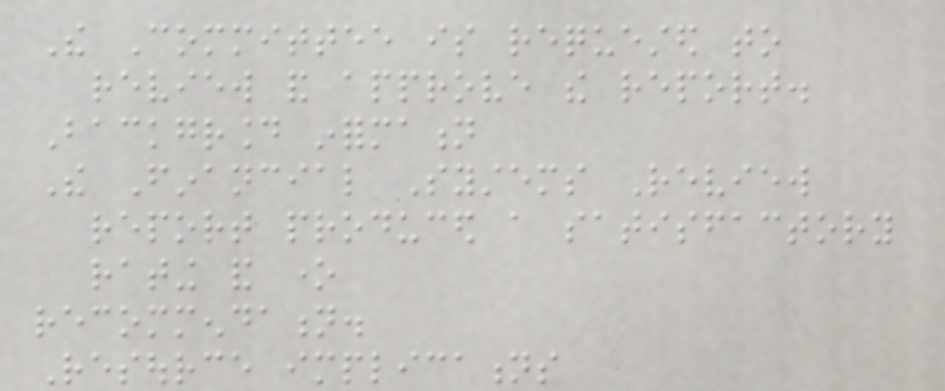The Committee is requested to
review and approve the report.
Background information
The Financial Systems Review
report produced a satisfactory
rating and one
recommendation.
Resource implications
